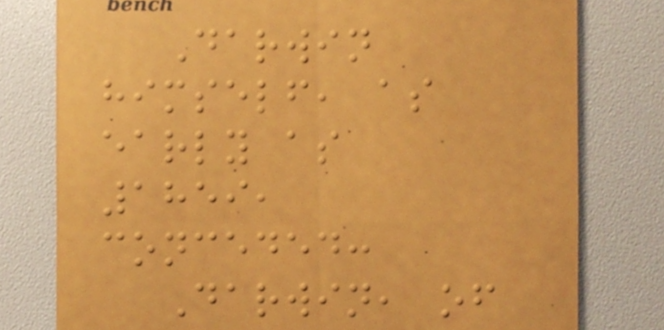Darwin
himself, as
early as
1859,
conceded:
Darwin, of
